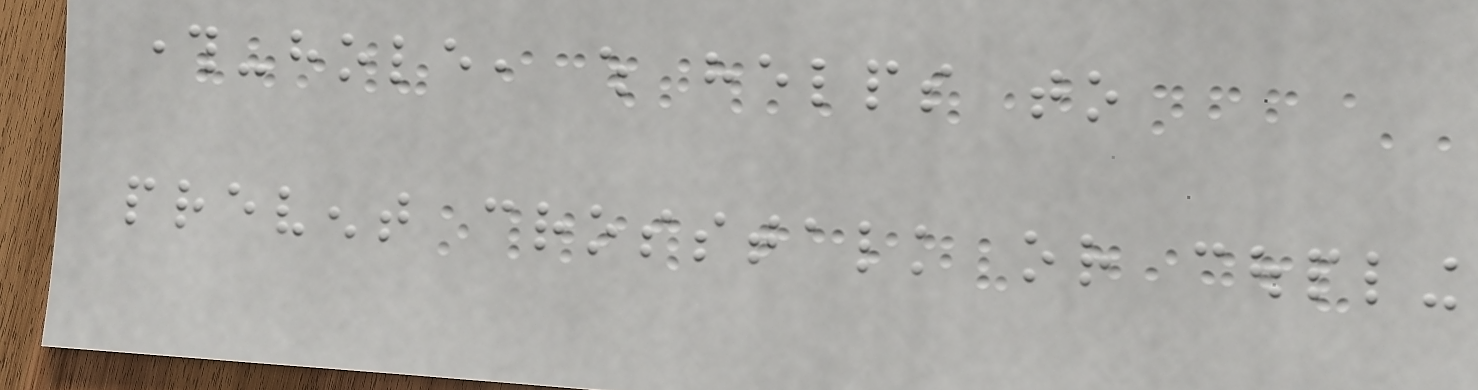through-hole, which helps to
prevent crosstalk or coupling
